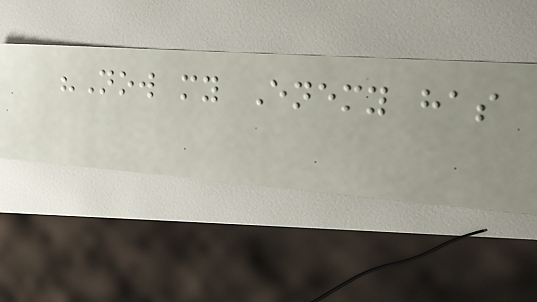"Now my Enemy has
